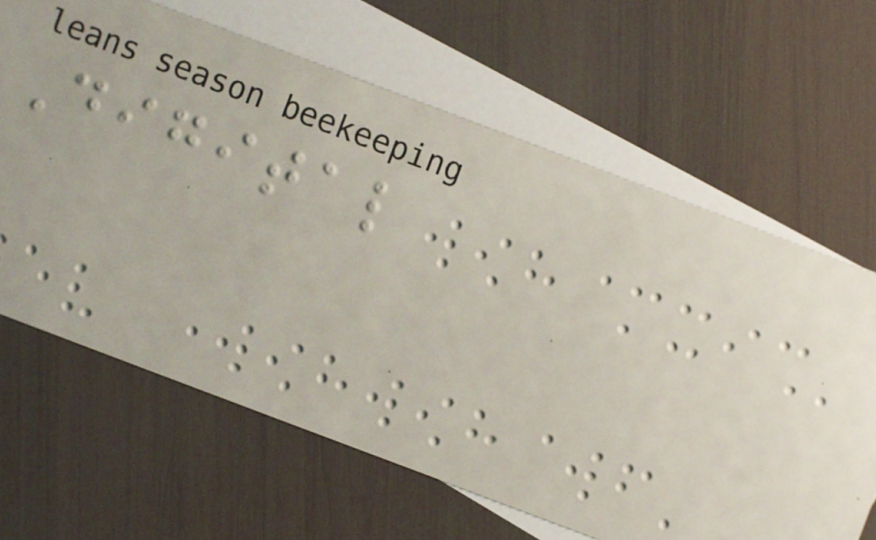Digital
